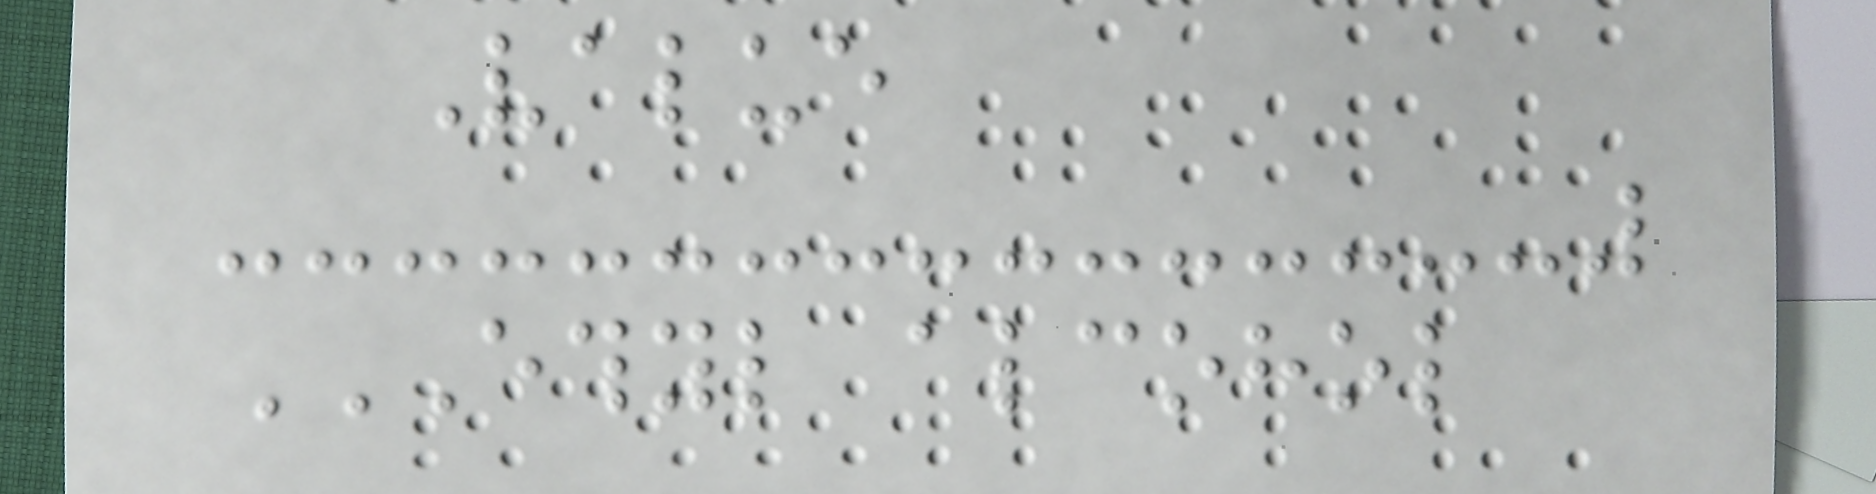Value
ETHYL ALCOHOL
